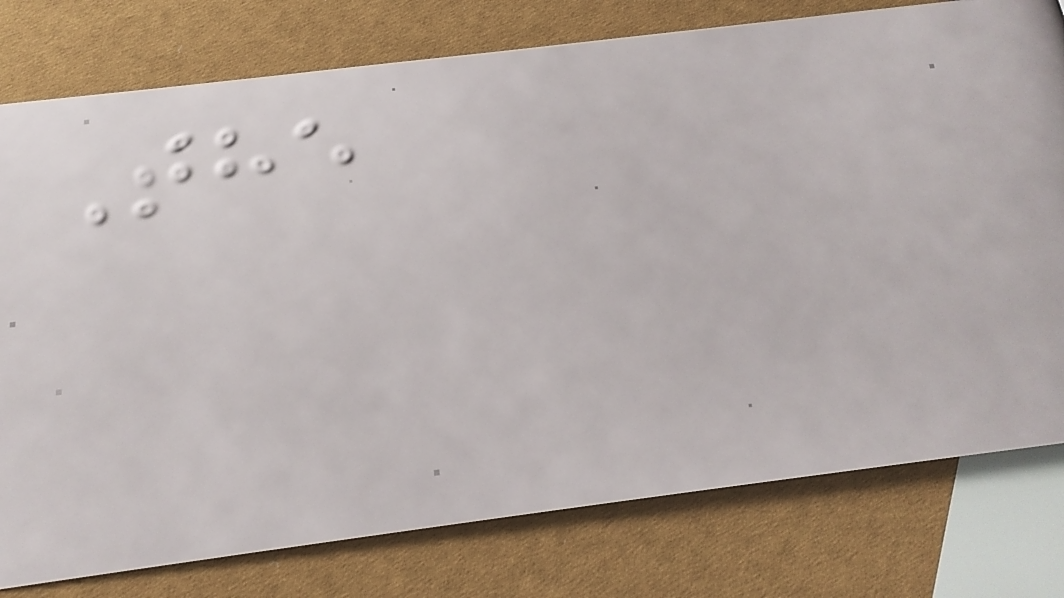The
